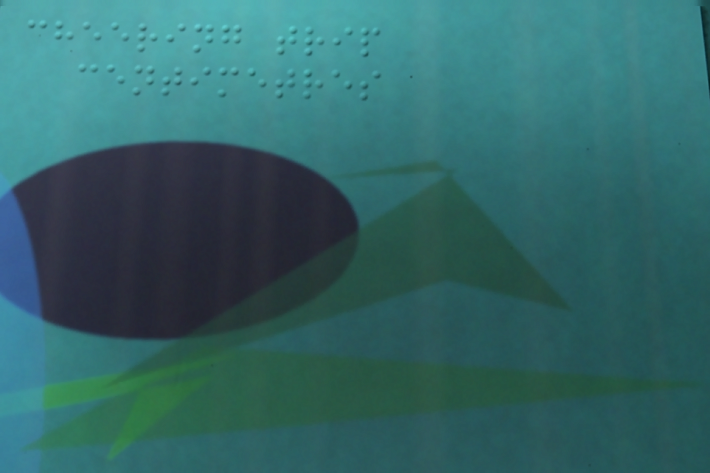cheering trip
centimetres
